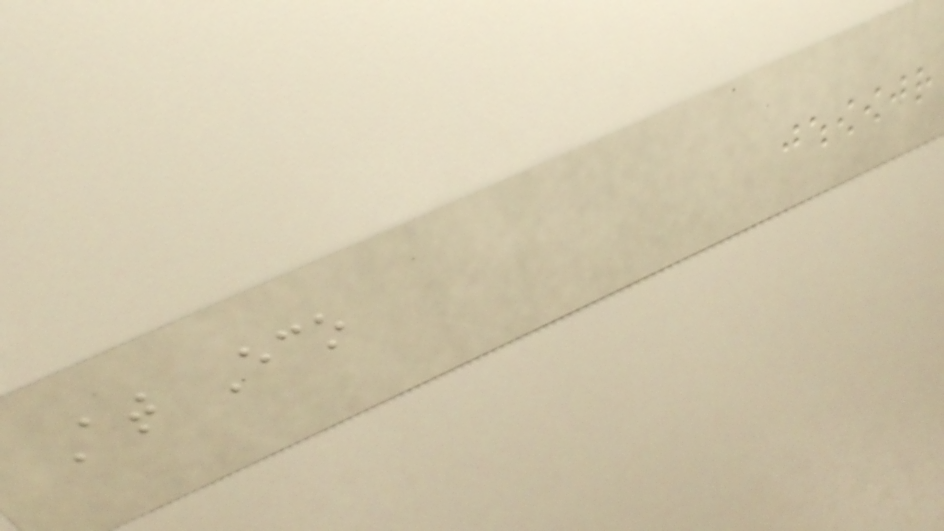At Eco
